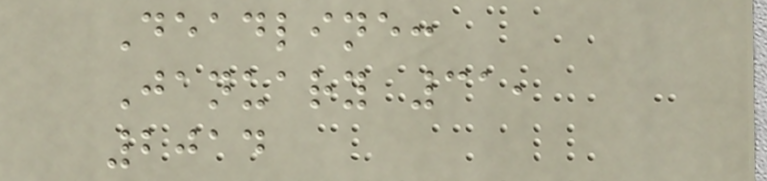Deadline:
January 31,
2014
